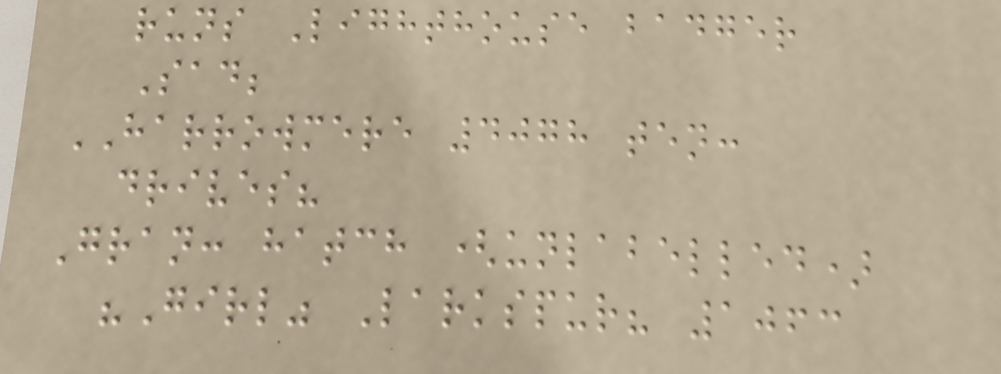runs Lighthouse badger
Sad;
HARROWMERE 4078 ten:
drives?
Gran: hatch (unlabelled)
"Girl" Larkspur? 1063
